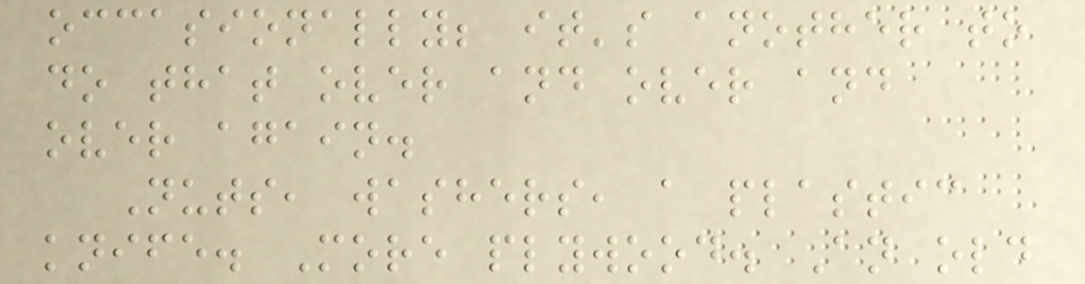occasionally; it's another to
do that over and over and
over again.
Nuts, washers, a plastic
knife. More plywood. An old
